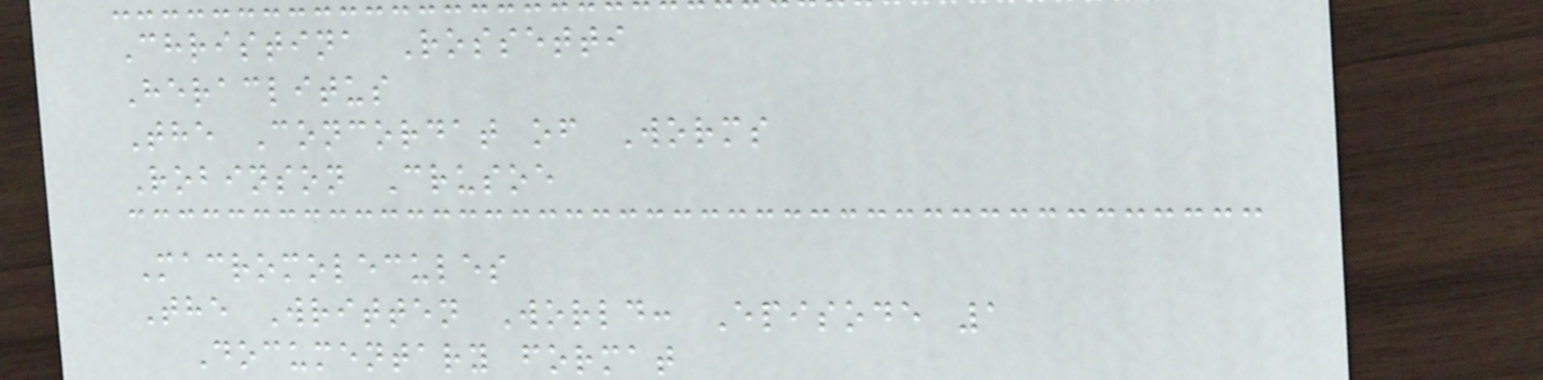Christina Rossetti
Heraclitus
The Concordat of Worms
Robinson Crusoe
Macromolecules
The Written World: Episode 1
Documentary format
